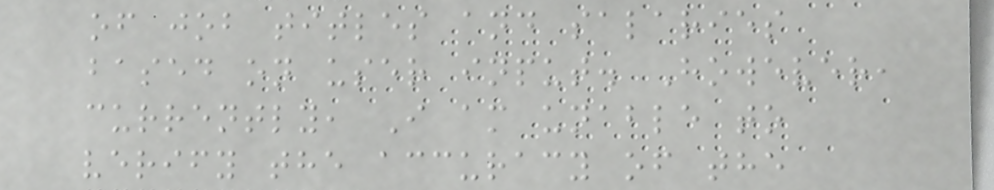of job titles and salaries
based on user input. However,
currently, I am unable to
verify the accuracy of the
